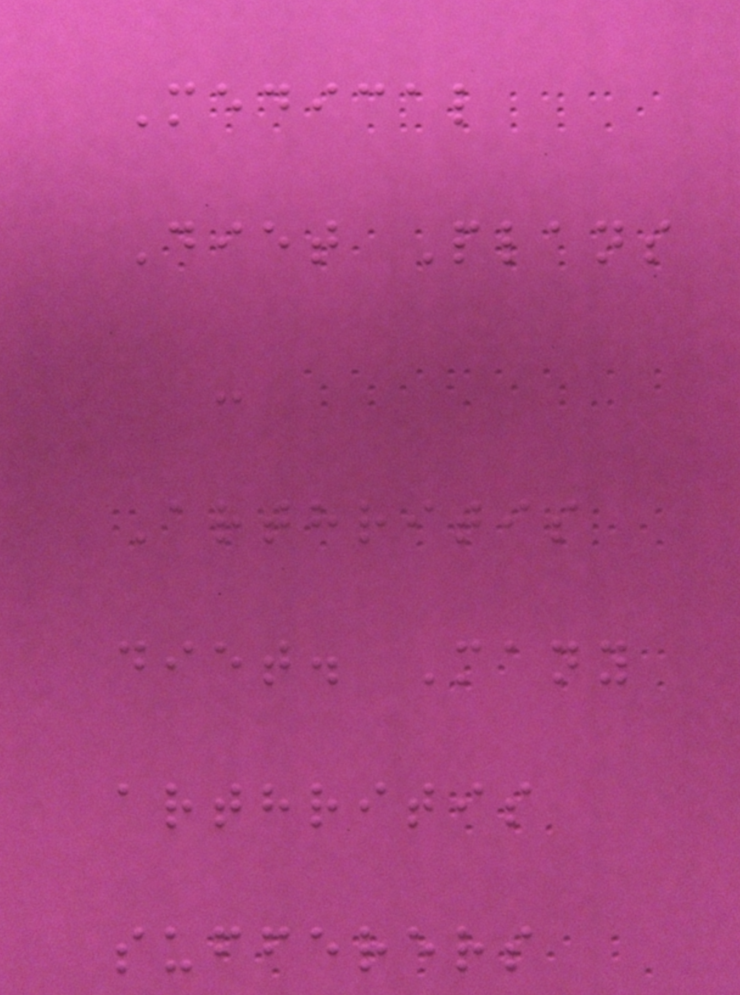Medical
Diet Plans
-
Arthritis
diet. Many
arthritis
sufferers
